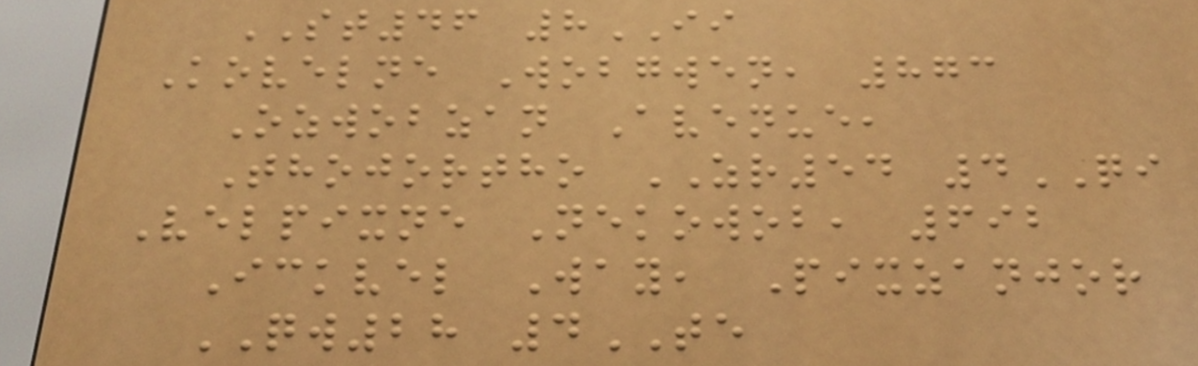ST46 8II
Kovelne Wobgwen, 873
Ozwobzan Avenue,
Thojortho ZR54 4QI
Velpixne Nekowob, 692
Ickvel Way, Pixzanjor
QW28 4TE
